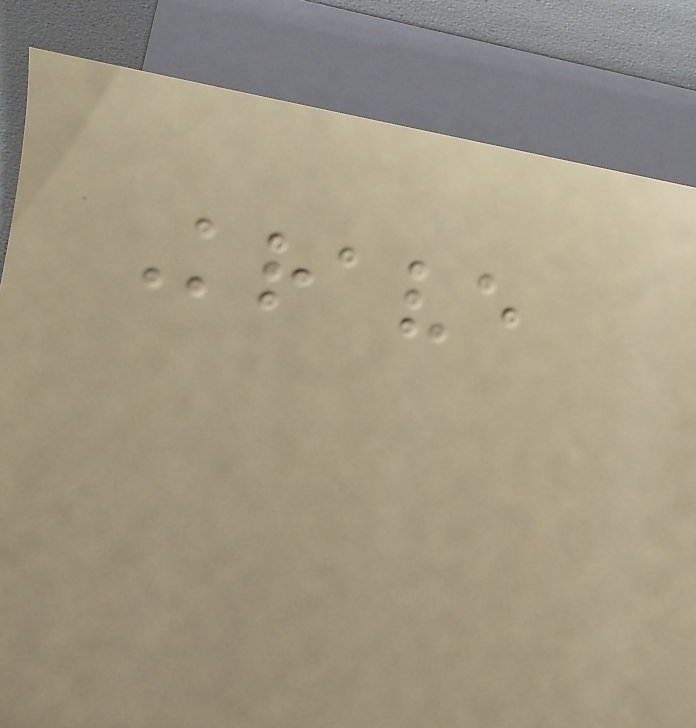Krave
